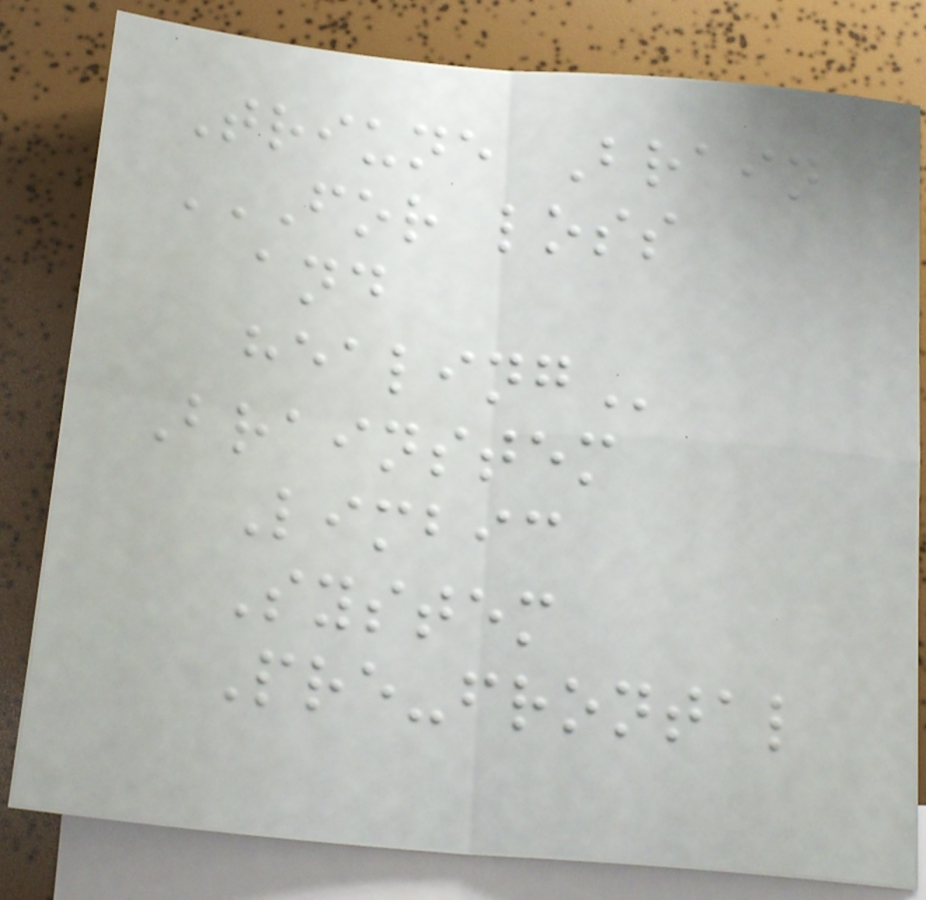Triune Brain
FOR LOSS
AND
HEALING
Brainstem
Limbic
System
Pre-frontal
